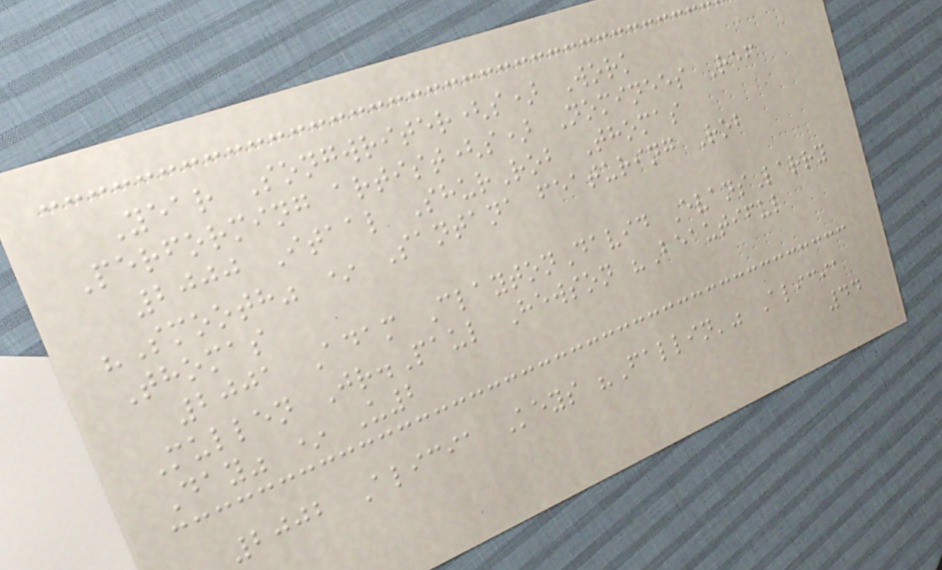Year Songwriter(s) Work
Performing artist(s) Nominees Ref
2000 Itaal ShurRob Thomas
"Smooth" * Santana featuring Rob
Thomas
2001 Adam ClaytonDavid EvansLarry
Mullen Jr.Paul Hewson "Beautiful
Day" * U2
2002 Alicia Keys "Fallin'" Alicia
44
